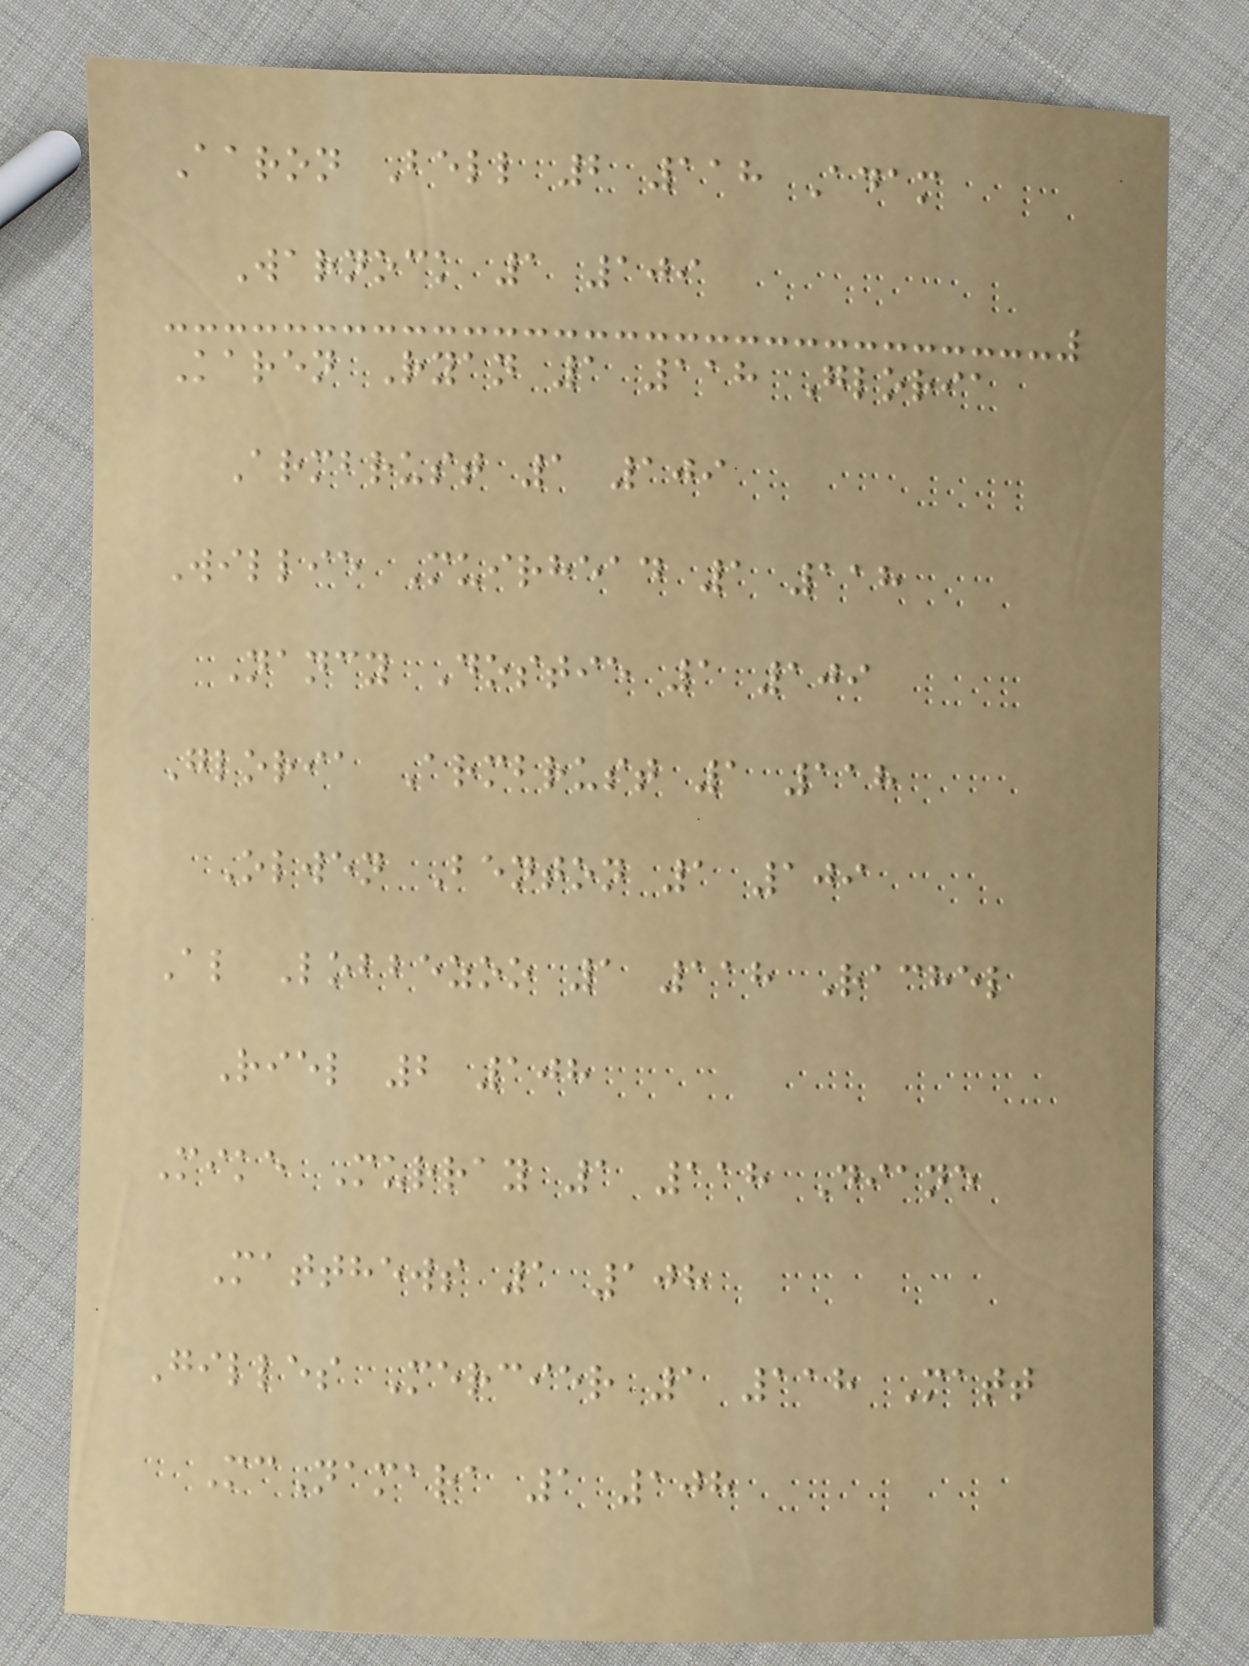Aaron Bell 2 118 Adam
Warnock 1 109
Karen Ryan 1 118 Gloria
Armbrust 1 109
Willie Muirhead 1 118
Nancy Dostie 1 109
Gloria Armbrust 1 118
Olwen Benton 1 109
Al Lobbezoo 1 118 Rachel
Riel 2 108
Mike Murray 1 118 Diane
Matthews 1 108
Gilles Mercier 1 118 Matt
McNamara 1 108
